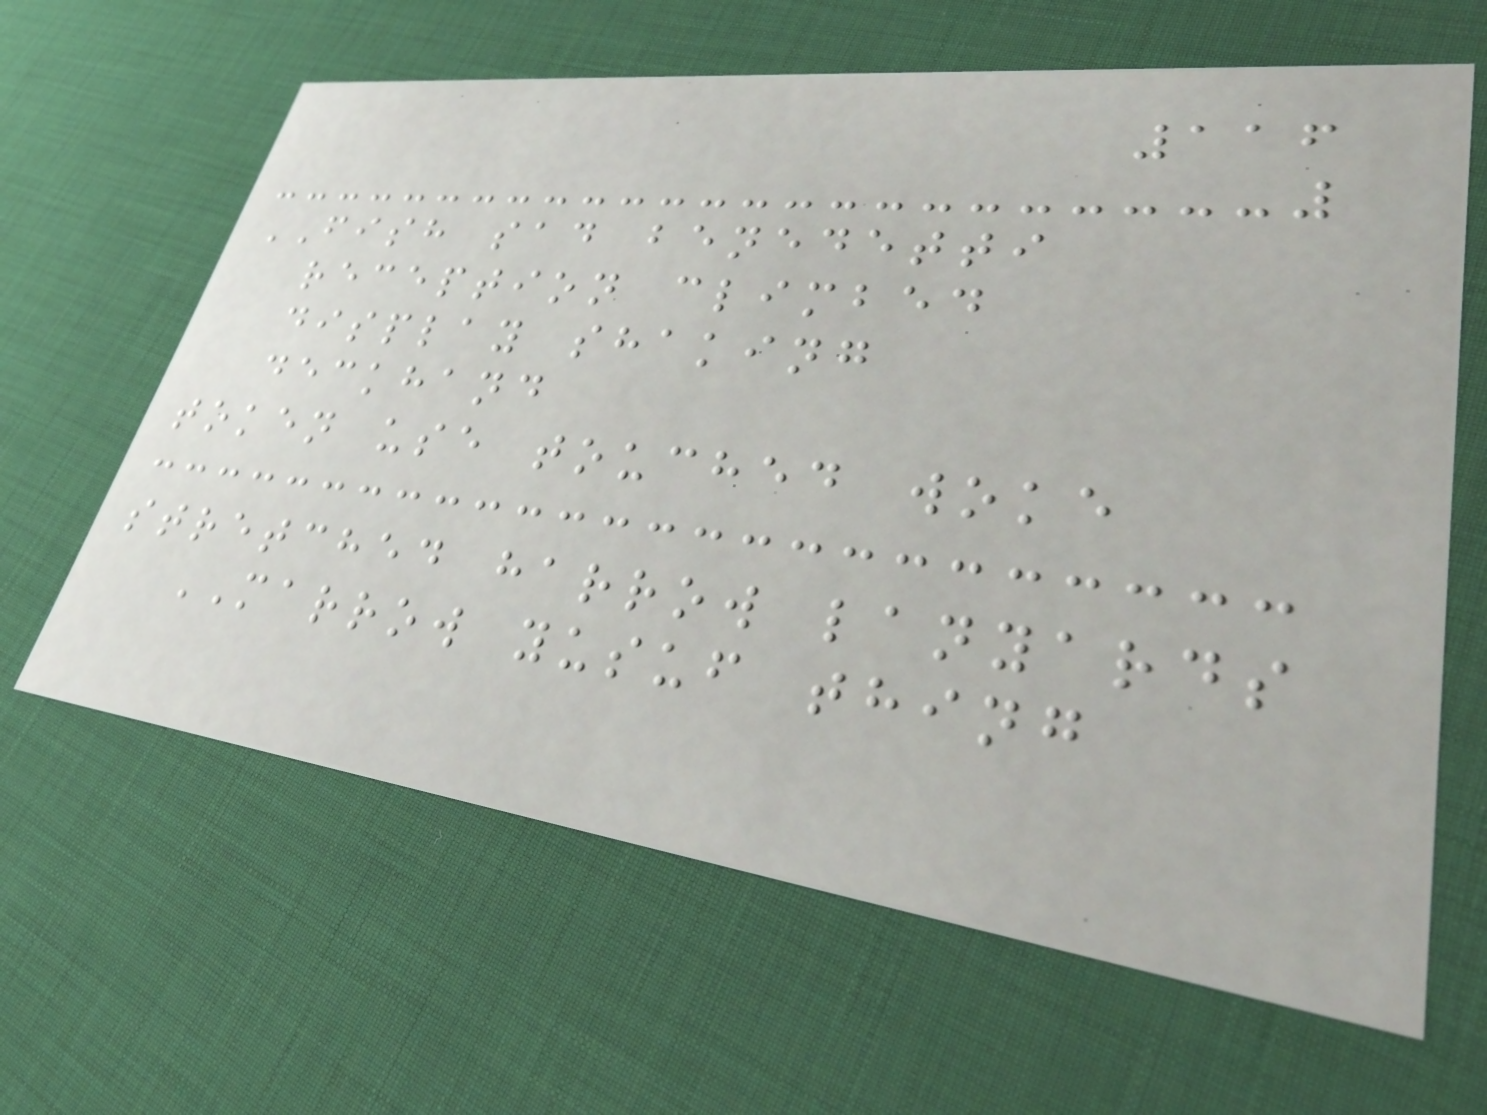116
FISH sad benedetti
reception climbed
display shaking
deckhand
token use touched woke
stretched harrow lanyards
MARROW yusuf thing
